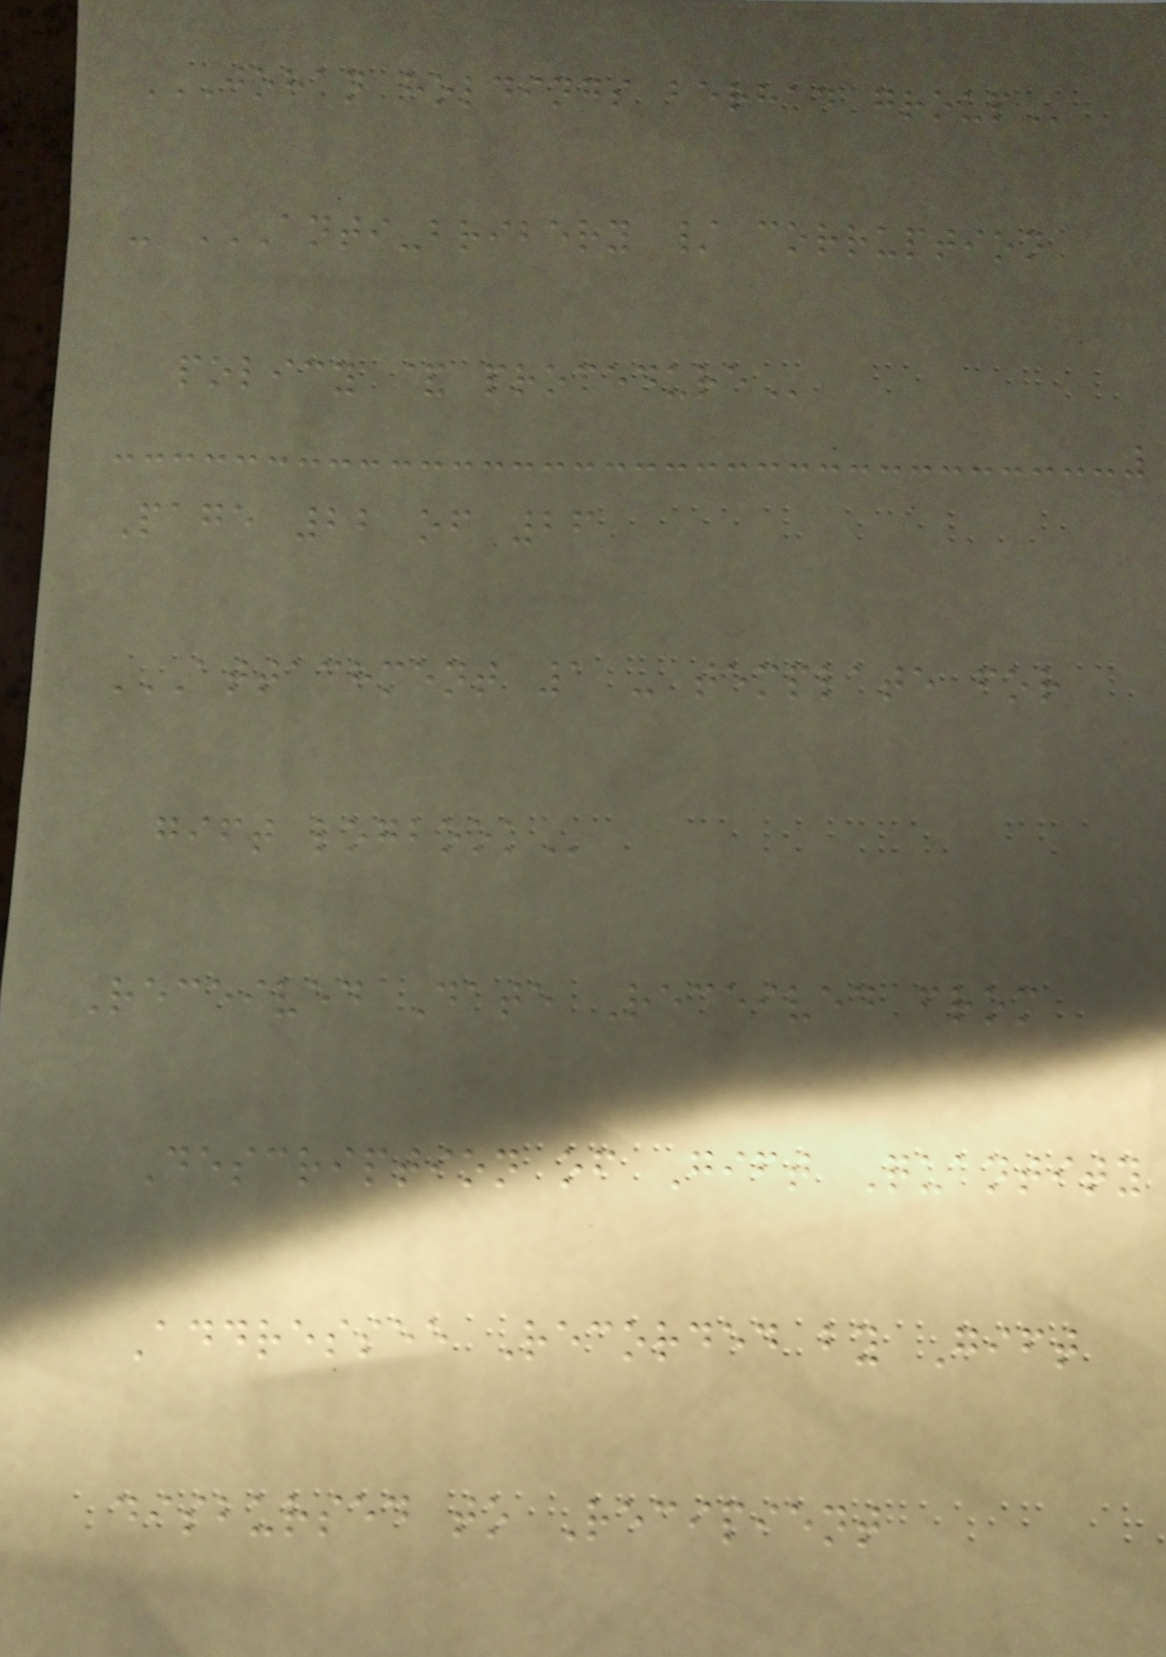JOHAN HOLDINGS BERHAD GROUP
- ANTI-BRIBERY / CORRUPTION
POLICY & PROCEDURE
Page 22 of 26
ATTACHMENT 1 - TEMPLATE FOR
GIFT LOGBOOK
Received Date Received from
Description of Gift Quantity
Addressee Recorded by Gift
disbursed to Recipient
